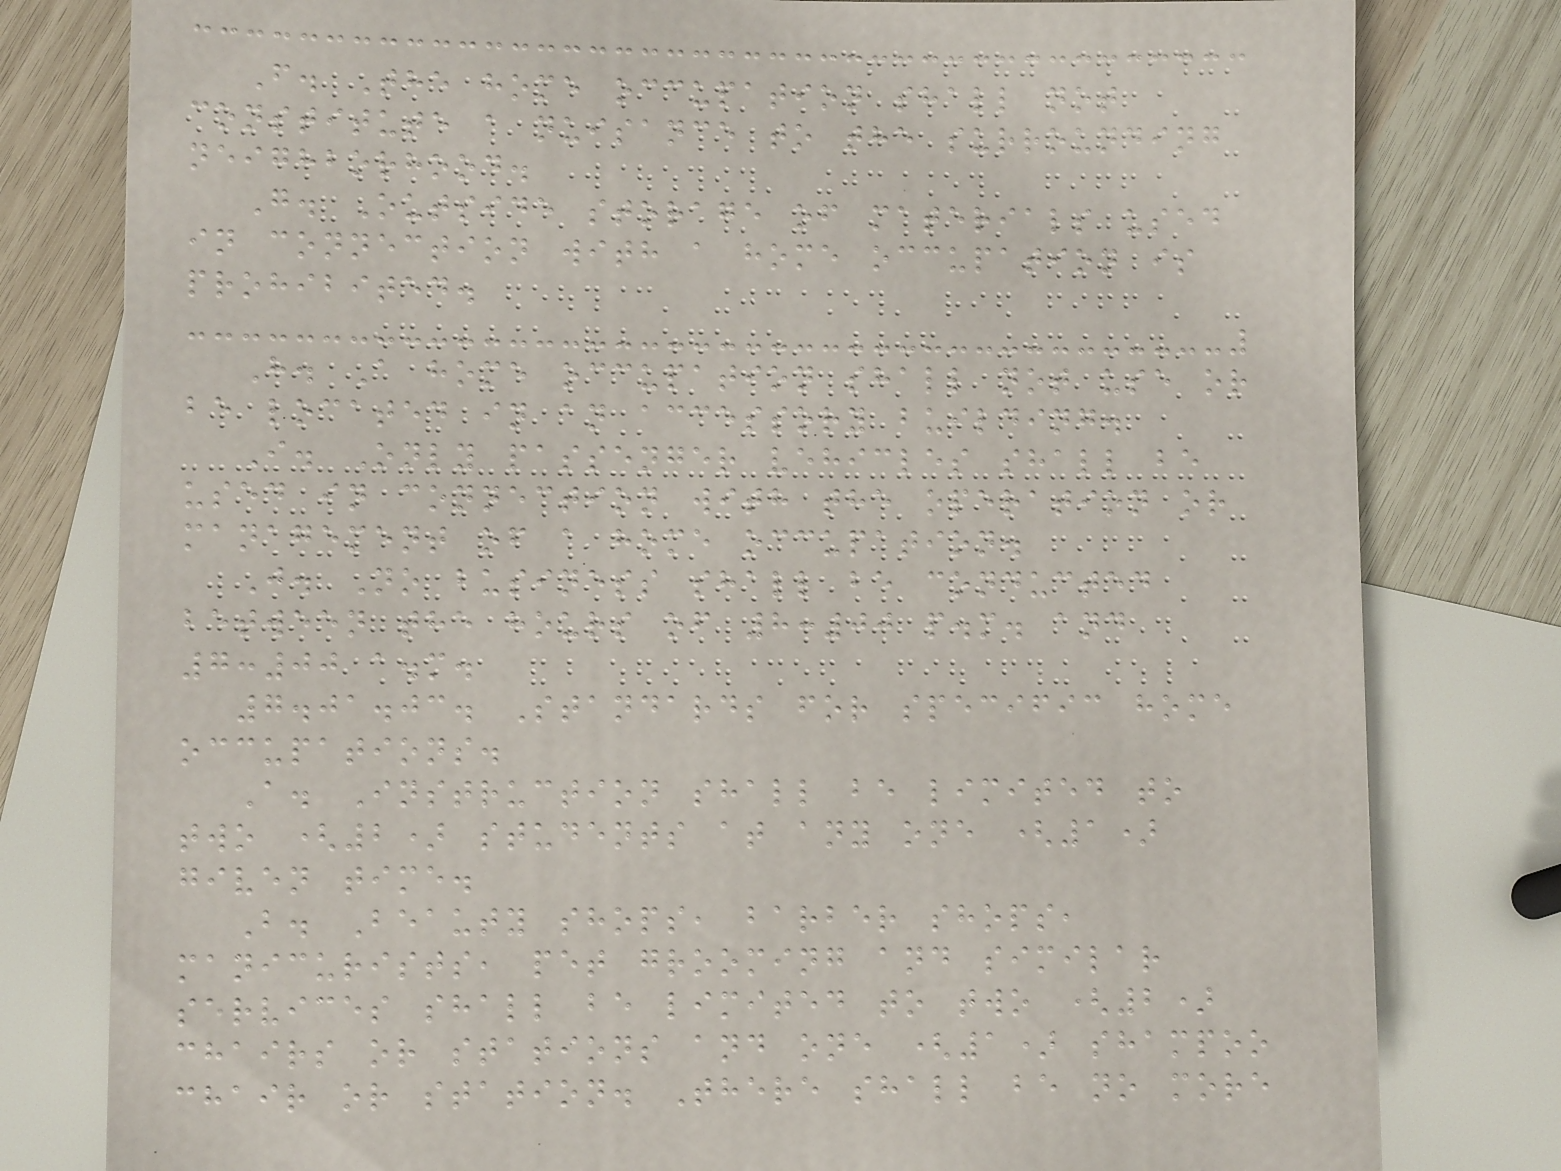F. The home occupation shall not
constitute a nuisance to the surrounding
neighborhood.
G. Outside storage of materials used
in connection with a home occupation is
prohibited.
H. A home occupation shall not use or
be located in an accessory building.
I. Only passenger vehicles shall be
used in connection with the operation or
management of a home occupation.
J. No business shall be conducted
between the hours of 8:00 p.m. and
7:00 a.m.
7.01.03. Standards for specific home
occupations.
A. Instruction shall be limited to
two (2) students at any one (1)
given time.
B. Beauty shops, barber shops,
manicurists, pet grooming and similar
services shall be limited to two (2)
chairs or stations and one (1) shampoo
chair or station. There shall be no more
